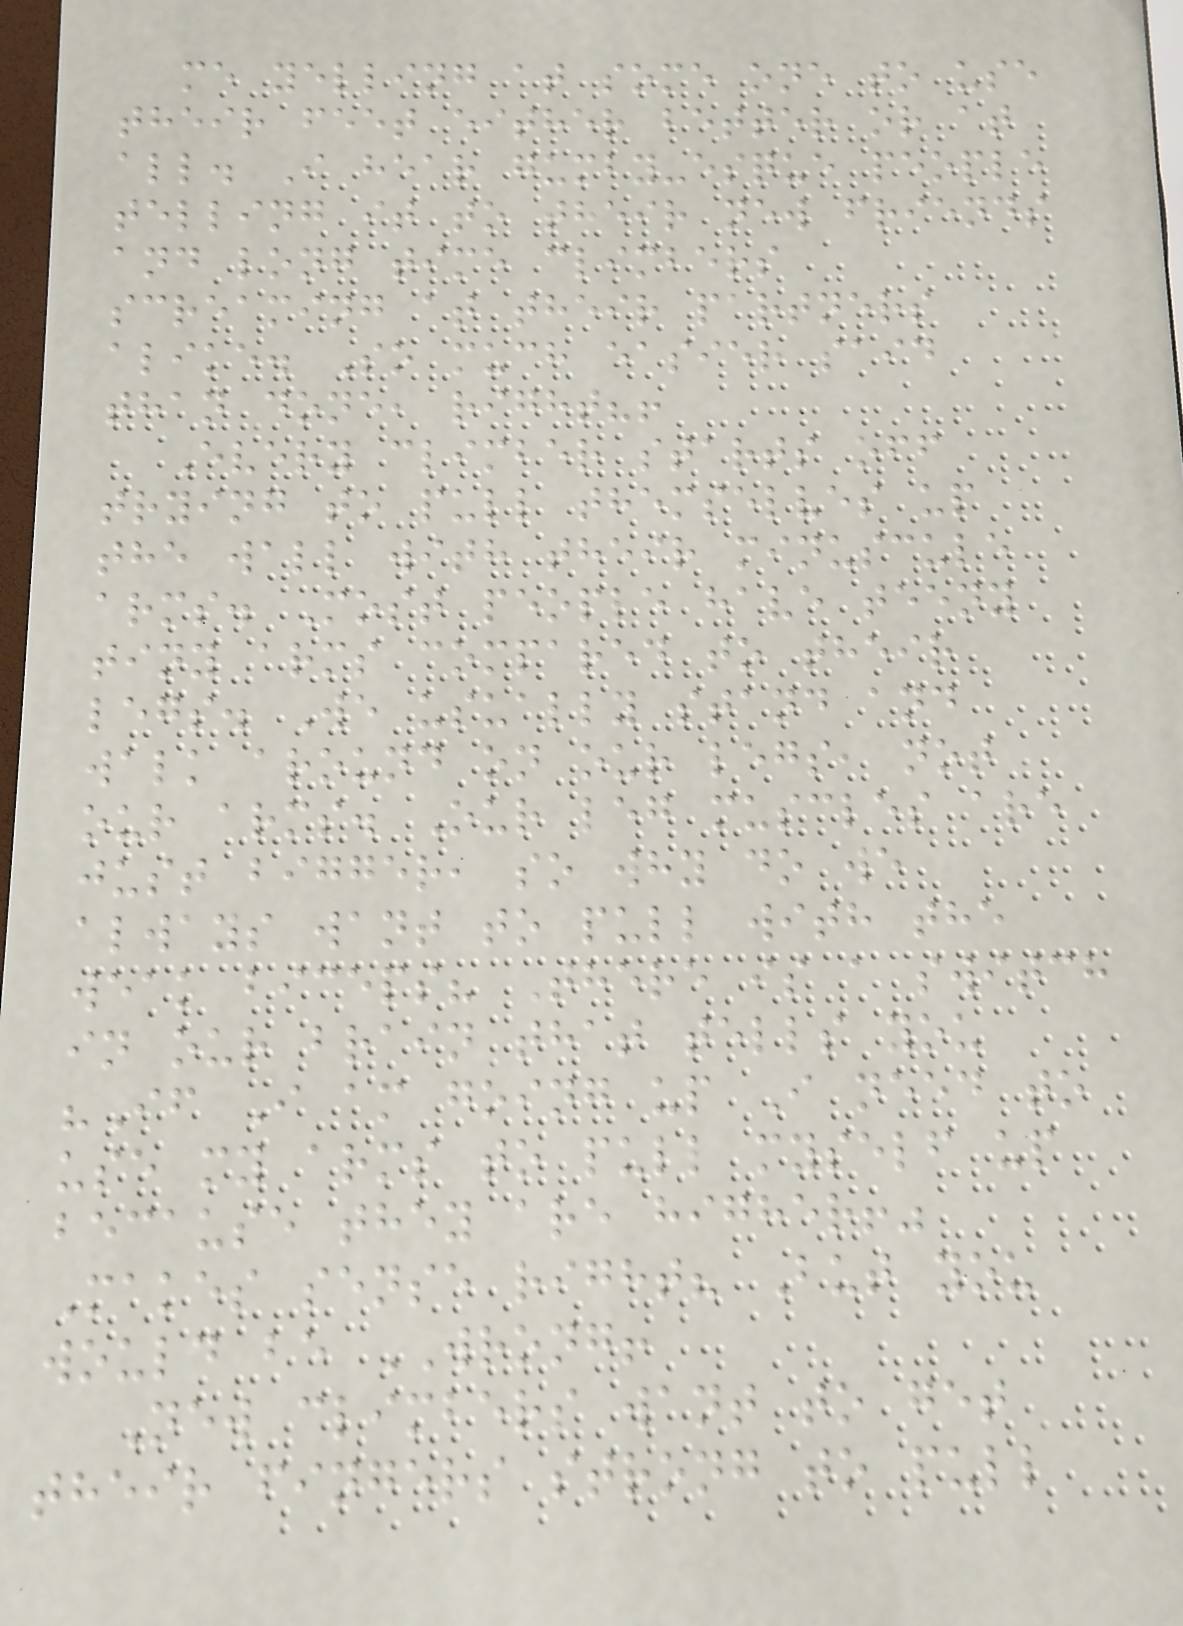me yelling at some one to use
their feet either better or at
all. I hear gumby-esque people
telling it to their new friends
and long time climbers
screaming at their partners
alike. So much easier said
than done, right?!
Every climber starts off
trying to pull themselves up
the wall with their minuscule
arms. Most people have teeny
tiny arms compared to their
legs. We usually stand and
walk around on our legs, not
our arms. Our leg muscles are
just bigger, so why do we
always want to pull with the
weak biceps? There is a switch
in our brain that tells you
"If I am going up I need to
use my arms to pull myself up
because they are higher!"
Makes sense right? But you
would be WRONG!
New climbers want to get
their fingers strong to pull
